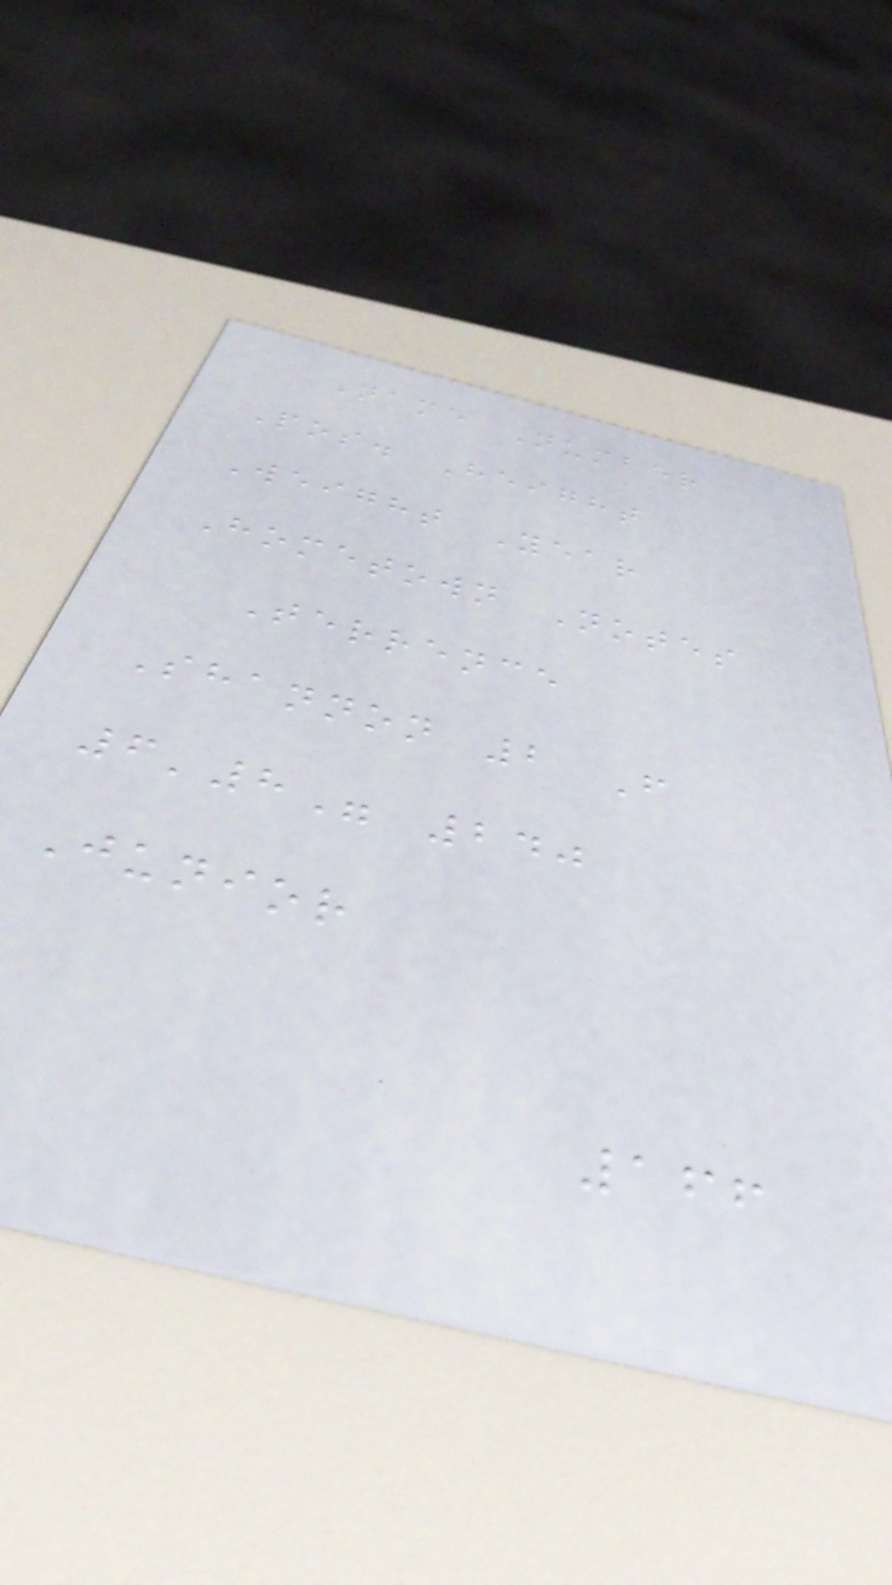Name Number
Pos. Height
Weight Year
Hometown Notes
Terrence
Shannon 2 F
6'8" 240
Junior
166
